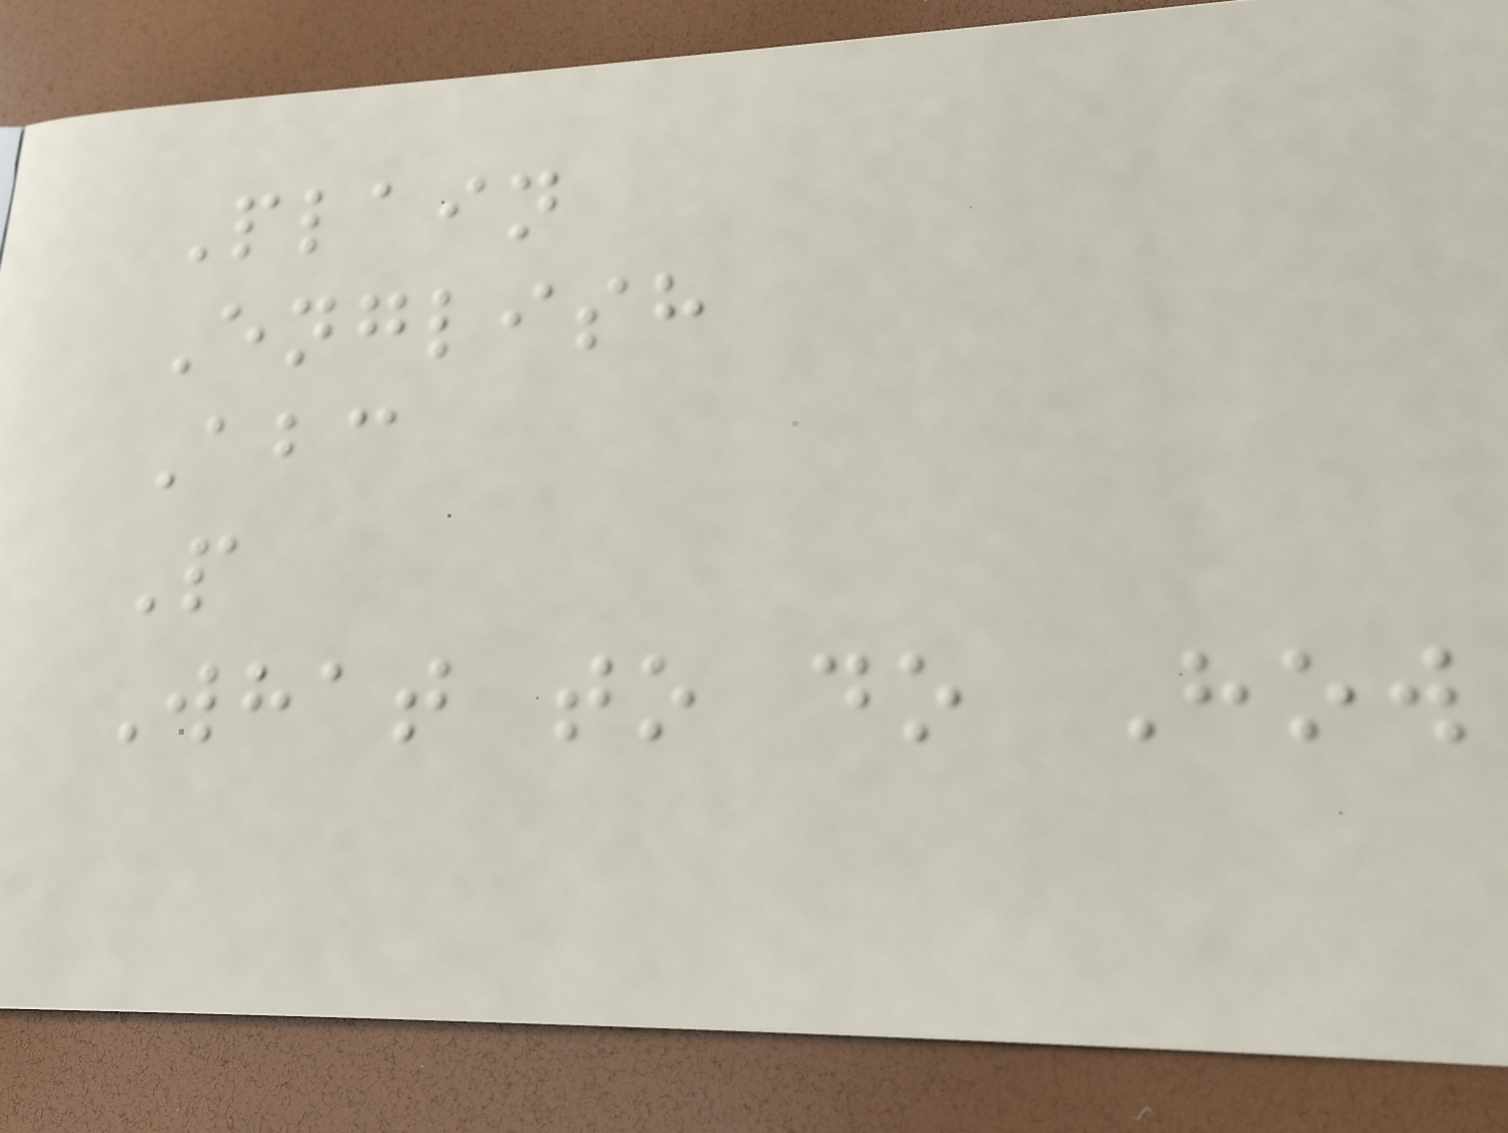Plain
English
Abc
P
What to do How
